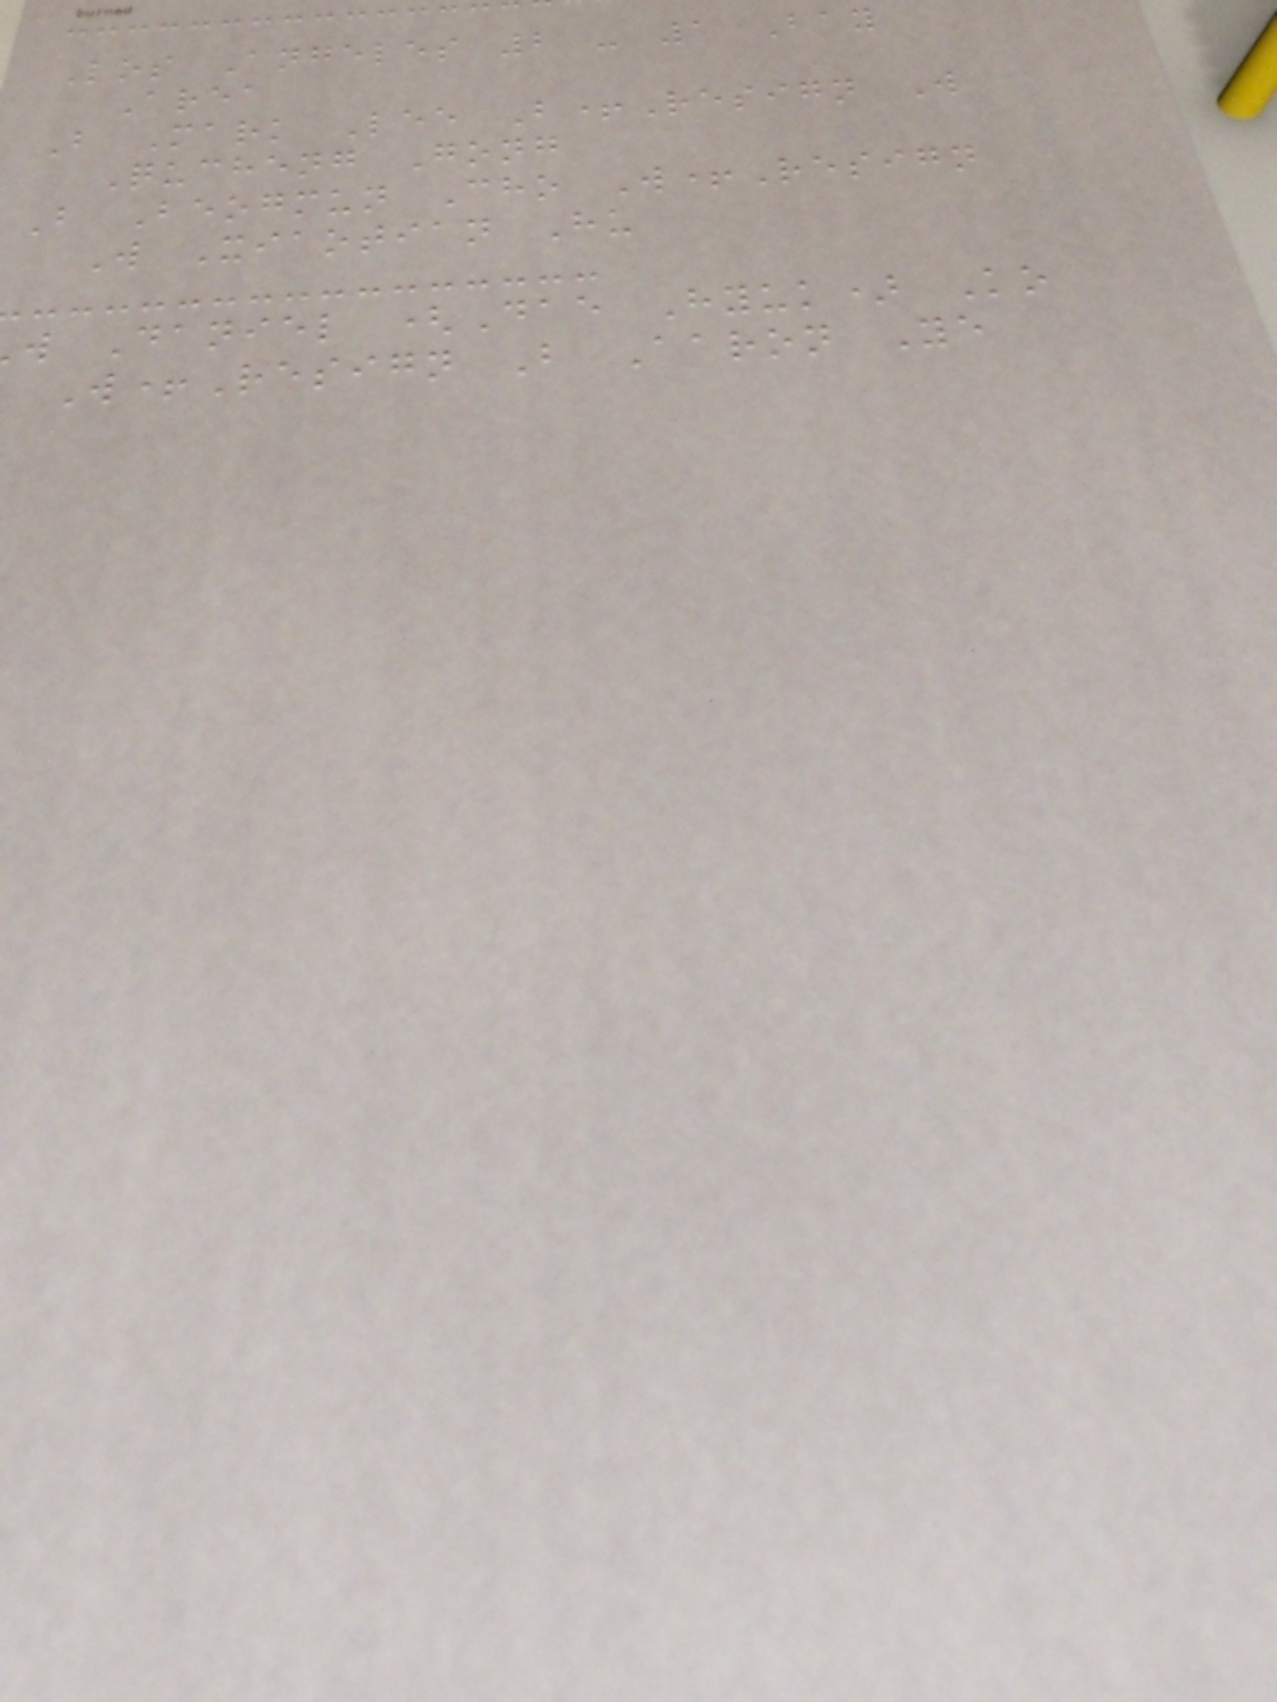Los Angeles 2 - 1 Bay
Area
B Mark Lee B+Resign W
Qucheng Gong
B Beogmun Cho W+Resign
W Xiaotian Hu
w Daniel (Dae Hyuk) Ko
W+Resign B Aaron Ye
